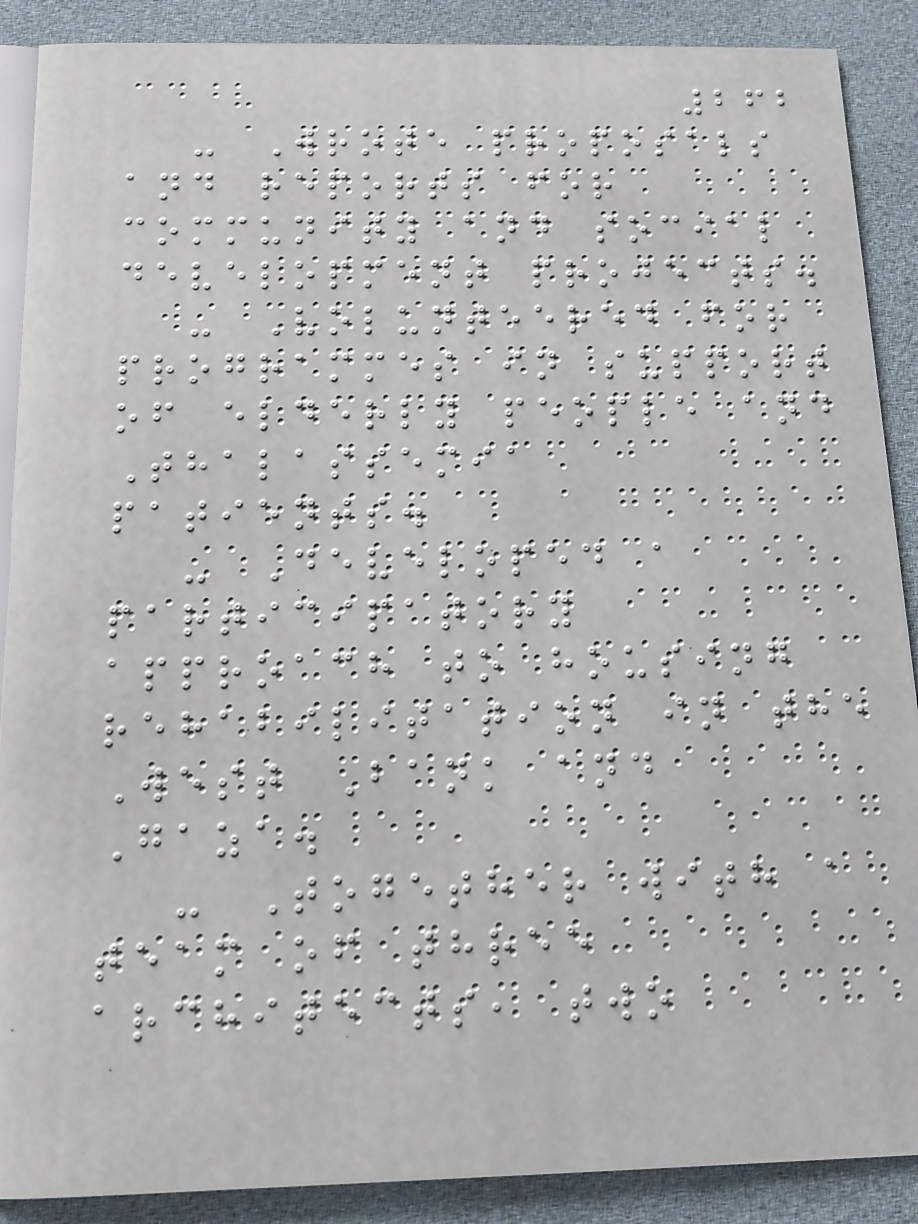262
- Wrote proposals
and reports for
community and social
development projects.
- Volunteered for
programmes in support
of elderly people and
Thalassemia
patients.
- Developed a
participatory
approach to housing
rehabilitation in the
West Bank and
Gaza.
- Together with a
team of three
architects, two
